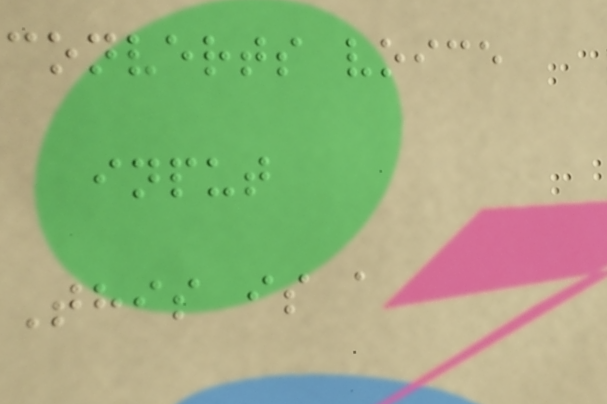converts voice
input
This is a
